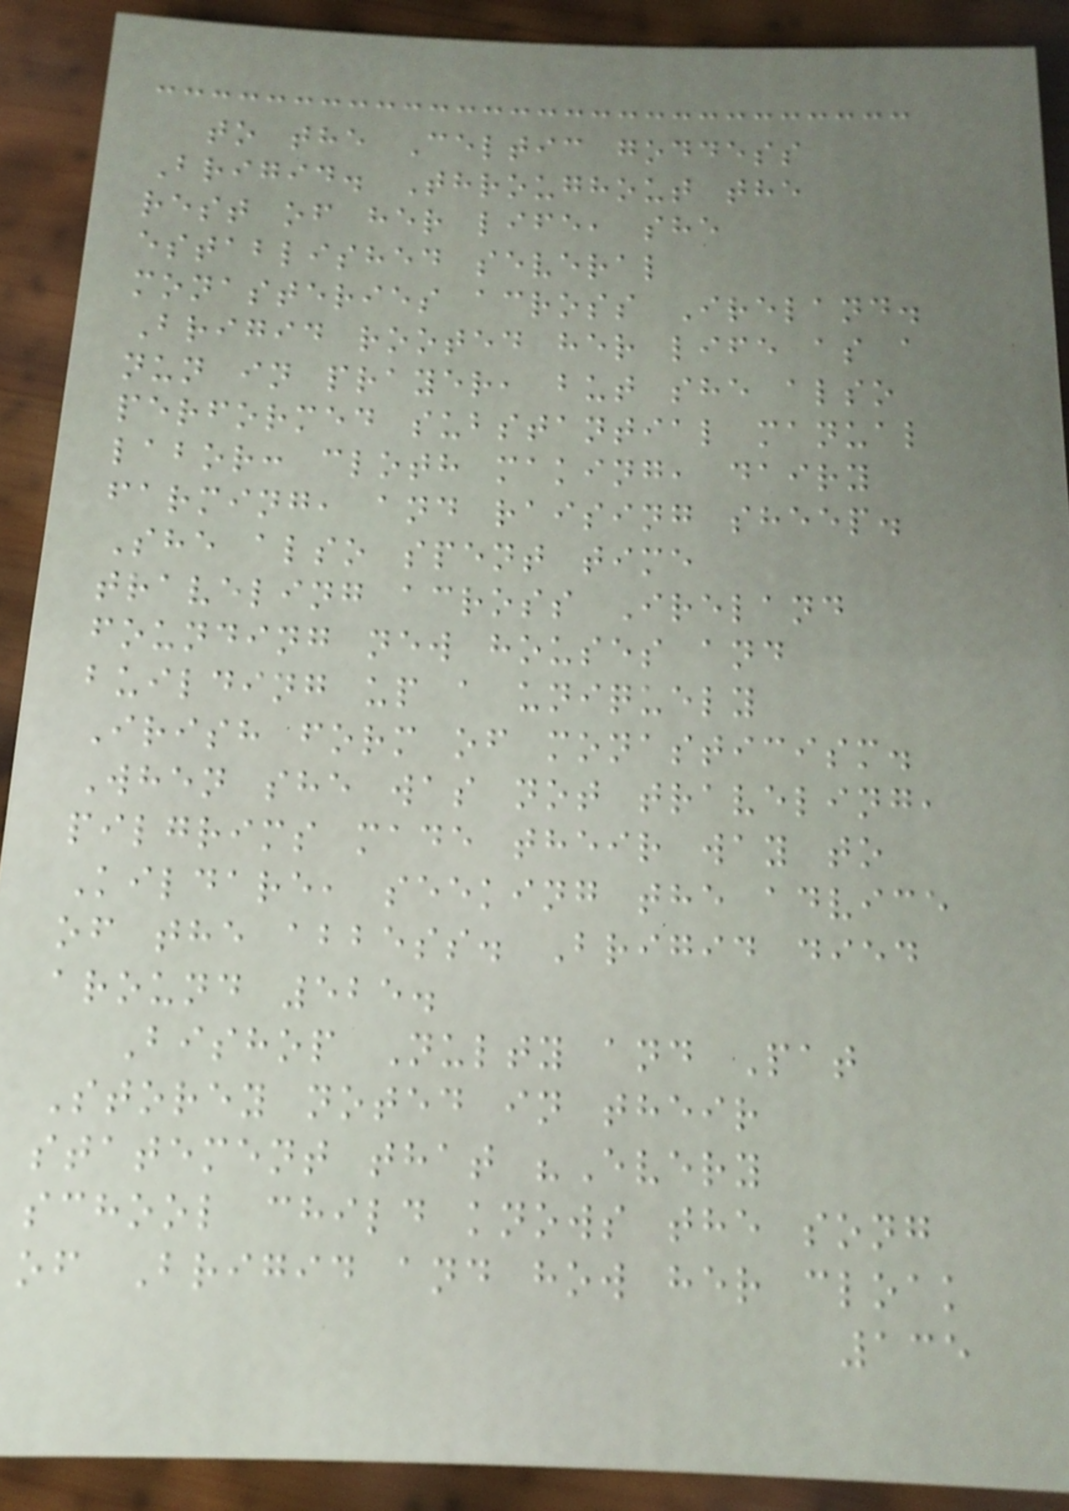to the Celtic goddess
Brigid. Throughout the
rest of her life, she
established several
monasteries across Ireland.
Brigid rooted her life as a
nun in prayer, but she also
performed substantial manual
labor: cloth making, dairy
farming, and raising sheep.
She also spent time
traveling across Ireland
founding new houses and
building up a uniquely
Irish form of monasticism.
When she was not traveling,
pilgrims made their way to
Kildare, seeking the advice
of the abbess. Brigid died
around 525.
Bishop Nulty and Pat
Storey noted in their
statement that "Every
school child knows the song
of Brigid and how her cloak
135
